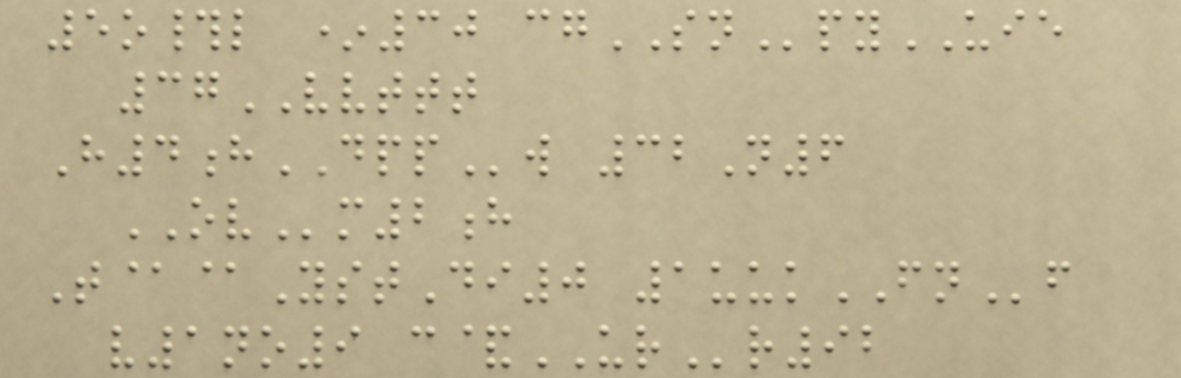5o#l *30 cgSNpyUIE
37VVTTT
H4hDPPw 32N6
OVm2h
T@@YstDi0 1uukFNf
v1no9 c&URr92
